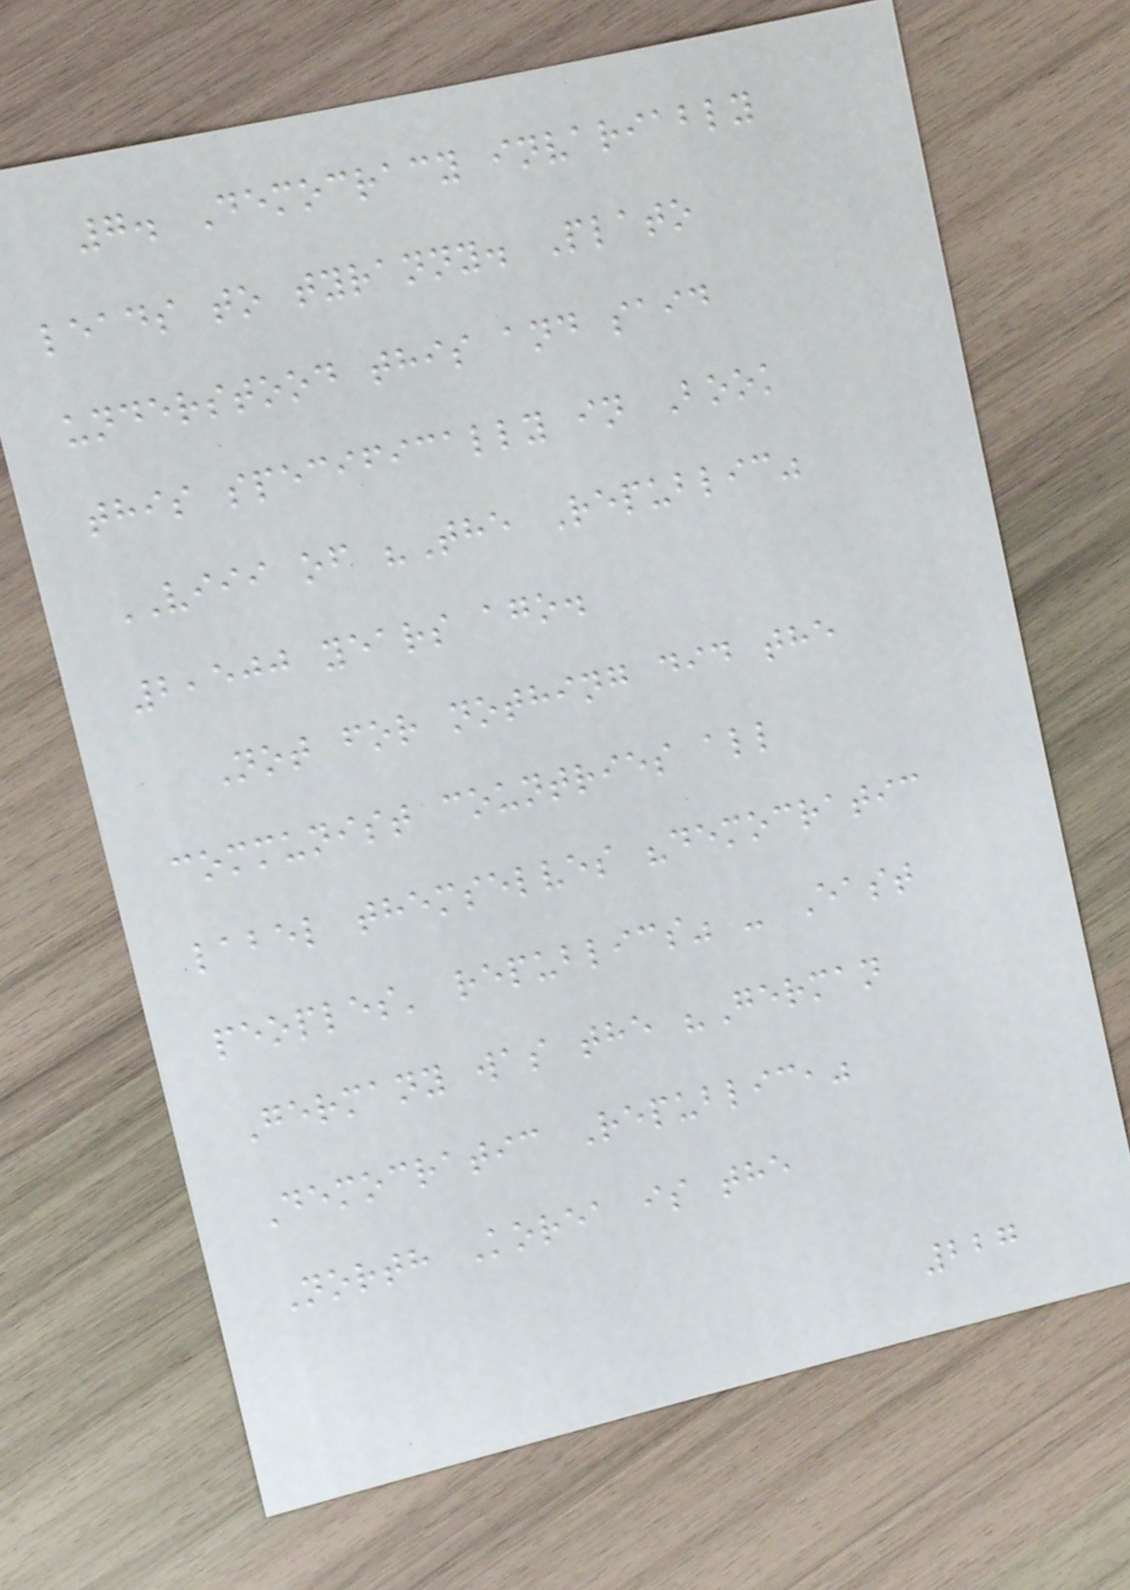7. Democracy invariably
leads to tyranny. Plato
understood this and said
this specifically in Book
VIII of "The Republic"
2,500 years ago.
Not for nothing did the
communist countries all
label themselves "democratic
peoples' republics" - East
Germany was the "German
Democratic Republic,"
North Korea is the
227
